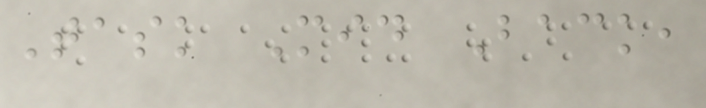Task Mid Back,
